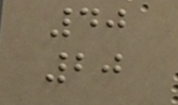40
20
